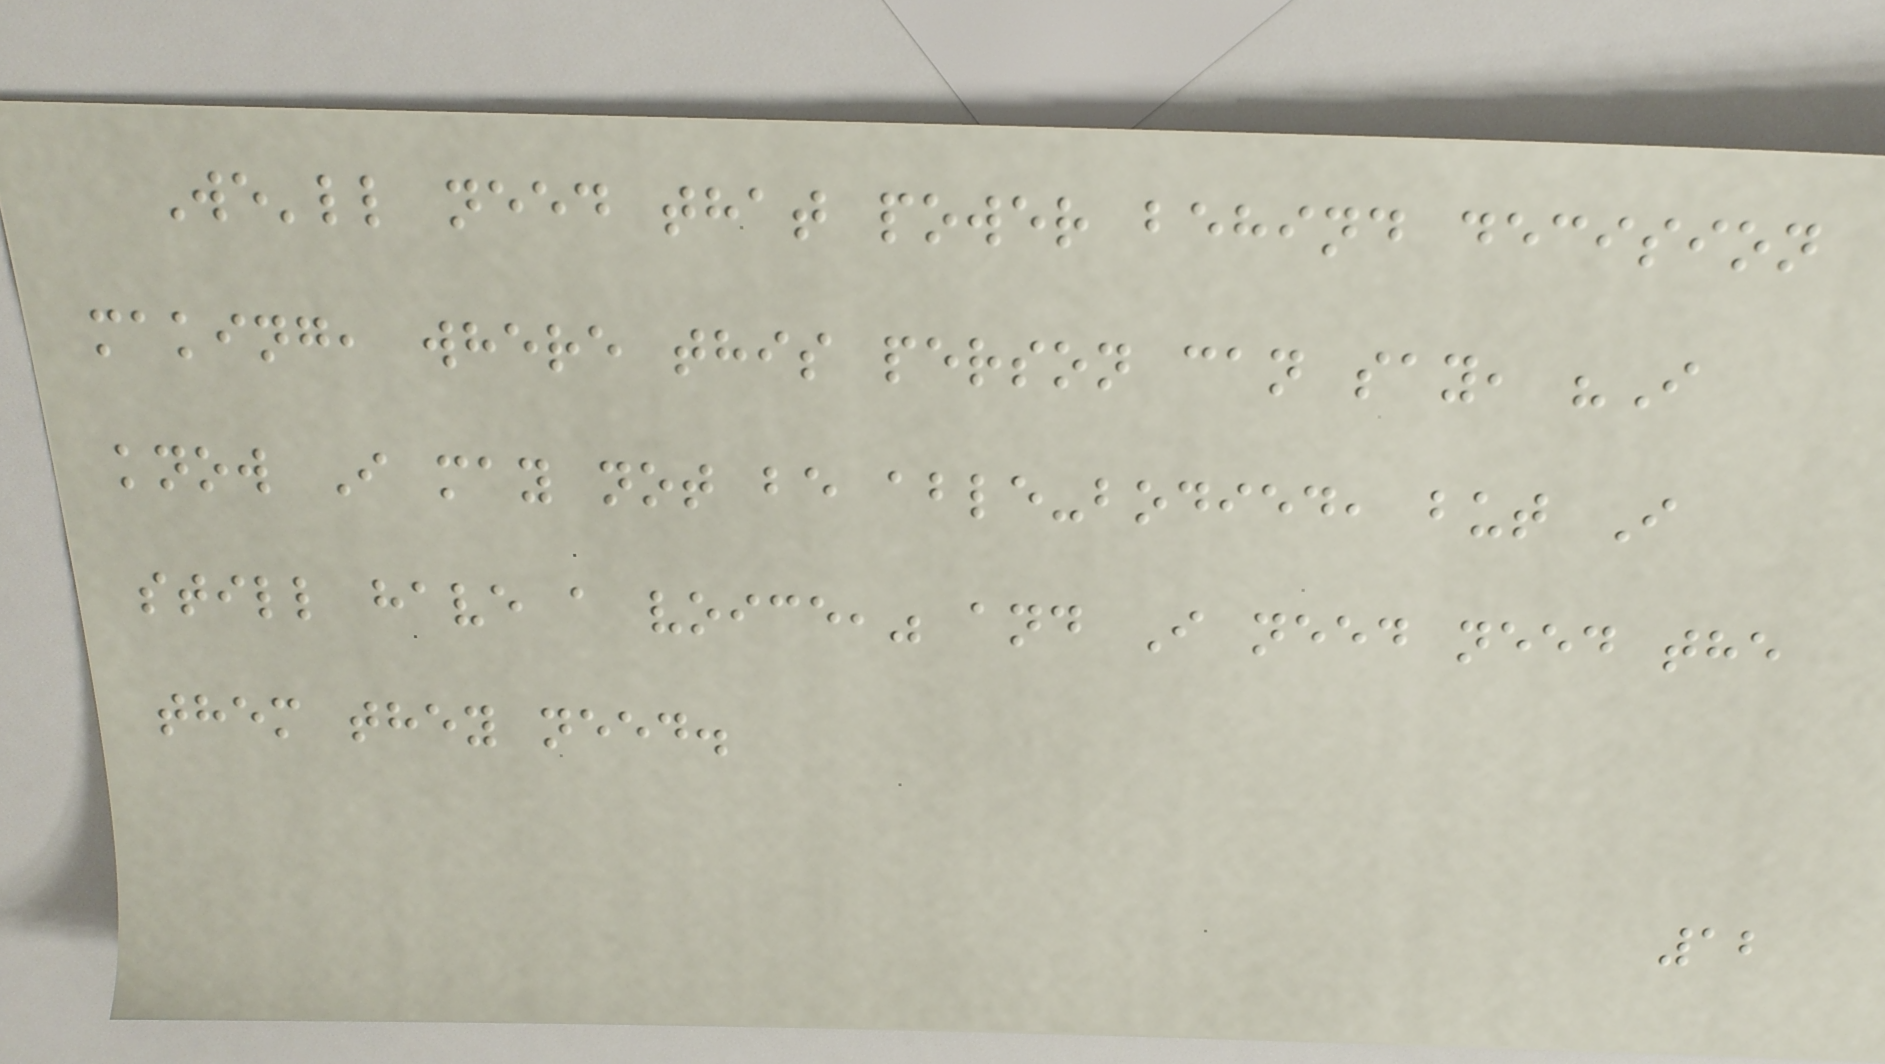We'll need that power behind decision
making, where this person can say, "I
know I may not be able-bodied, but I
still have a voice," and I need need the
them they need.
12
